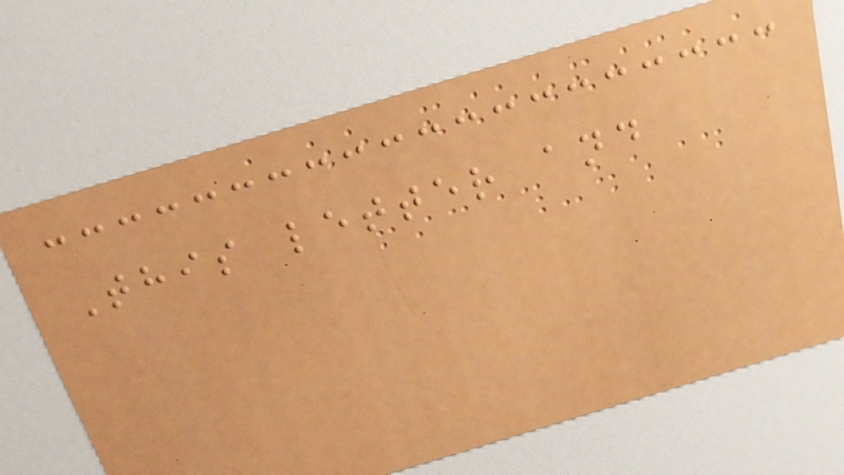This letter and
